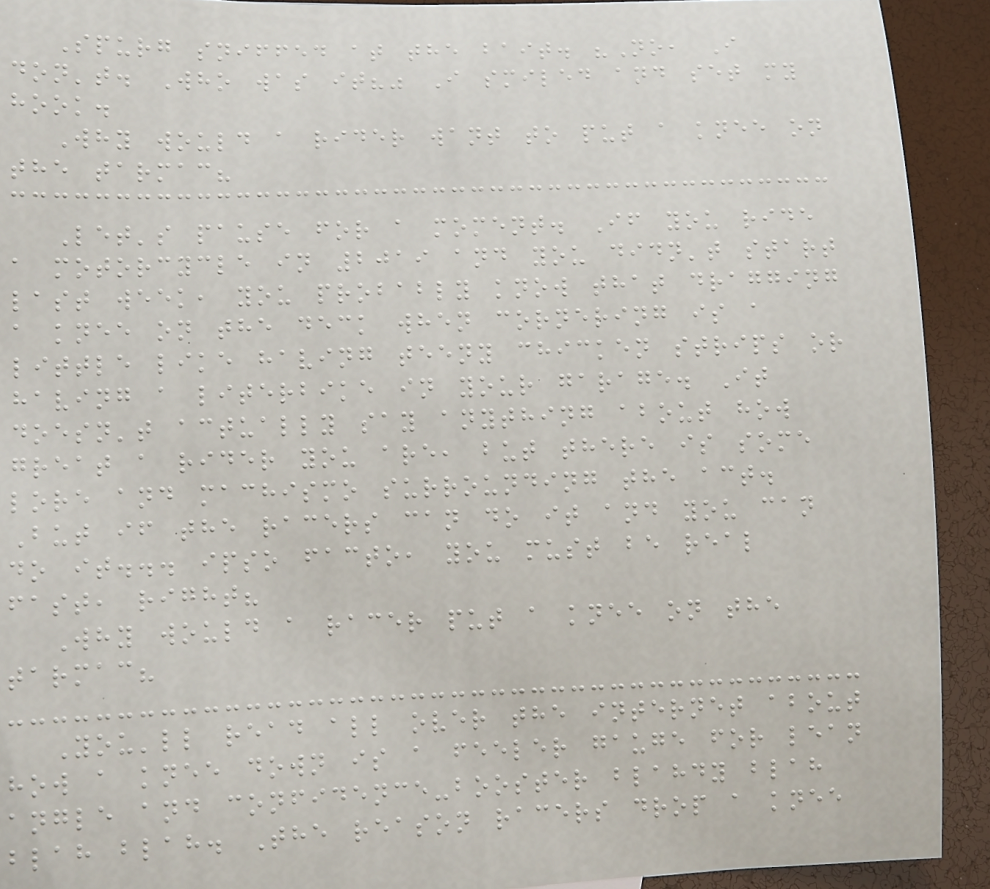Spurg sniffed at the bait. "No, I
don't. Who was it?" I smiled and set my
hook.
Why would a rider want to put a knee on
the tarmac?
Let's pause for a moment. If you ride
a motorcycle in 2019 and you didn't start
last week, you probably know that dragging
a knee on the deck when cornering is a
little like having teeny chicken strips or
having a literbike in your garage. It
doesn't actually say anything about how
great a rider you are, but there is some
lore and machismo surrounding the act.
But if the racers can do it and you can
do it... ipso facto, you must be real
fast, right?
Why would a racer put a knee on the
tarmac?
You'll read all over the internet about
how a knee down is a feeler gauge for lean
angle and confidence-booster blahdy blah
blah blah. The reason racers drop a knee
